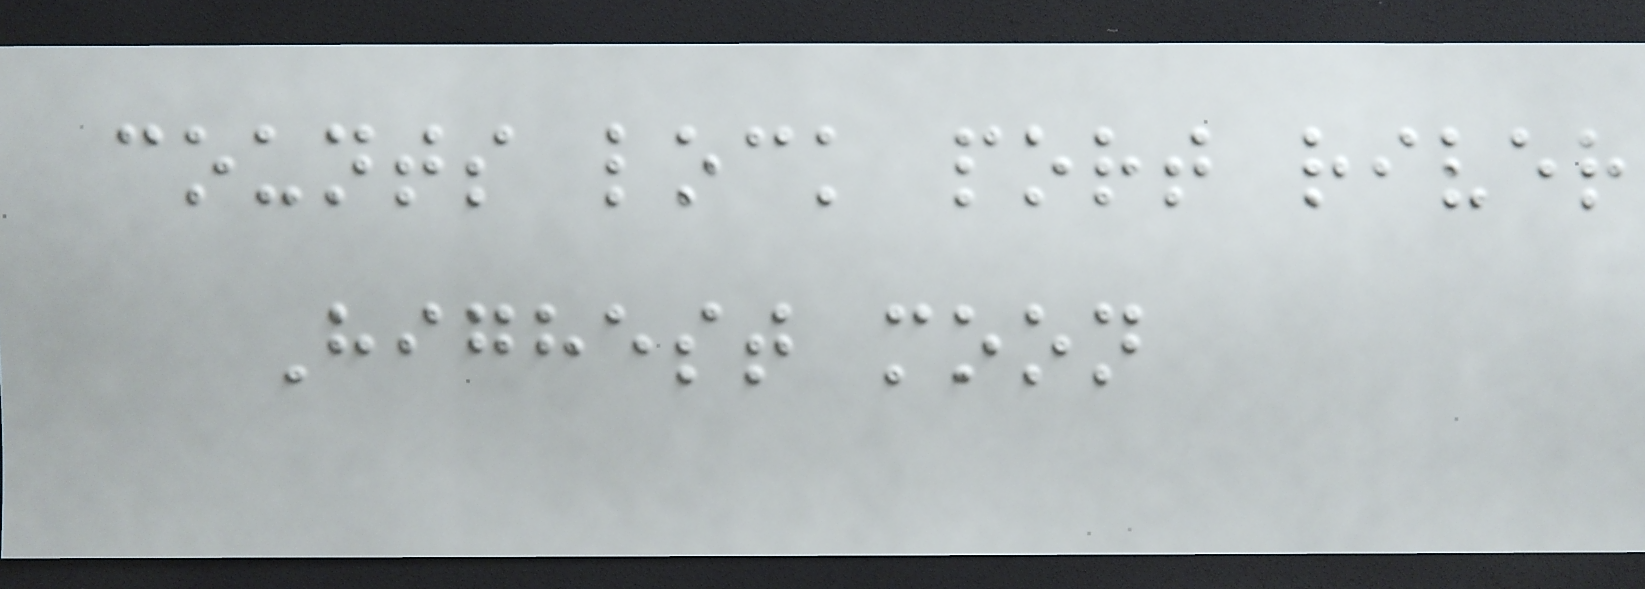counts lock port river
Highest moon
